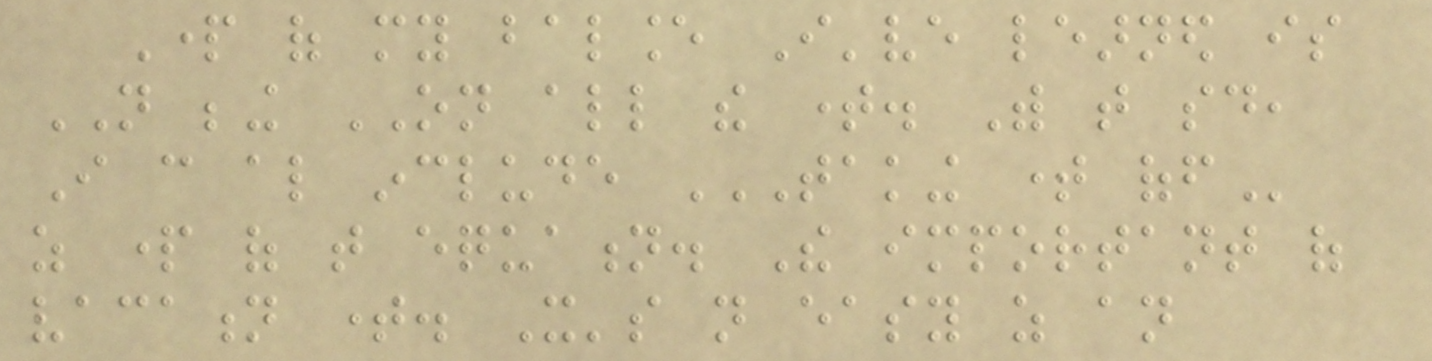Part of my balance I've learned is
NOT being ON all the time. With that said,
I can also include TAKING TIME OFF
as part of that equation. The important of
vacation time. It's not easy as an
